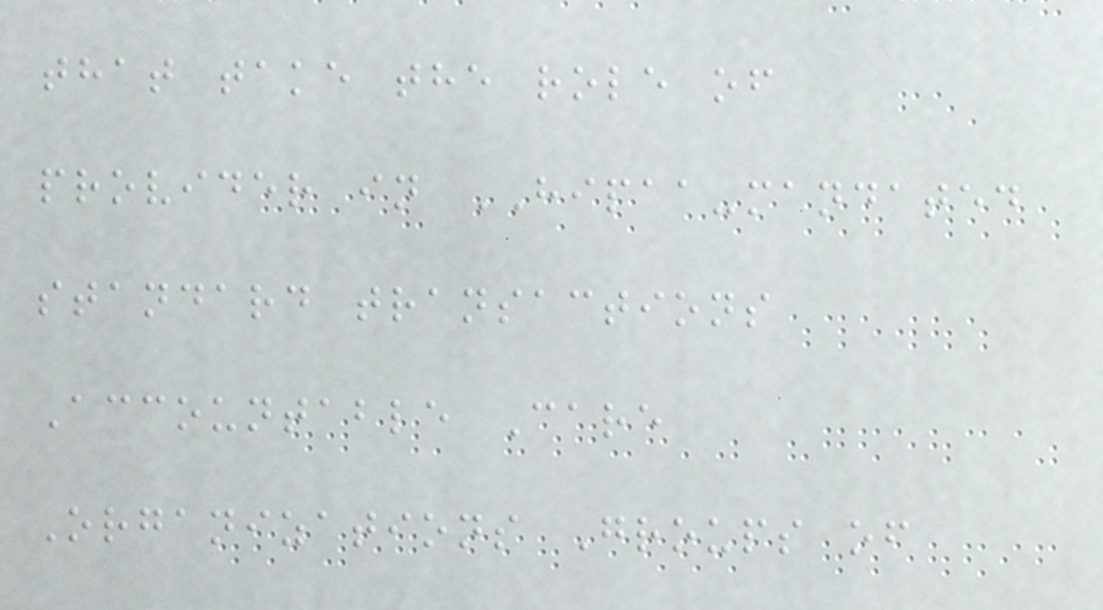that take the role of
provider in HIPAA-mandated
standard transactions
Accountable Care
Organizations Groups of
